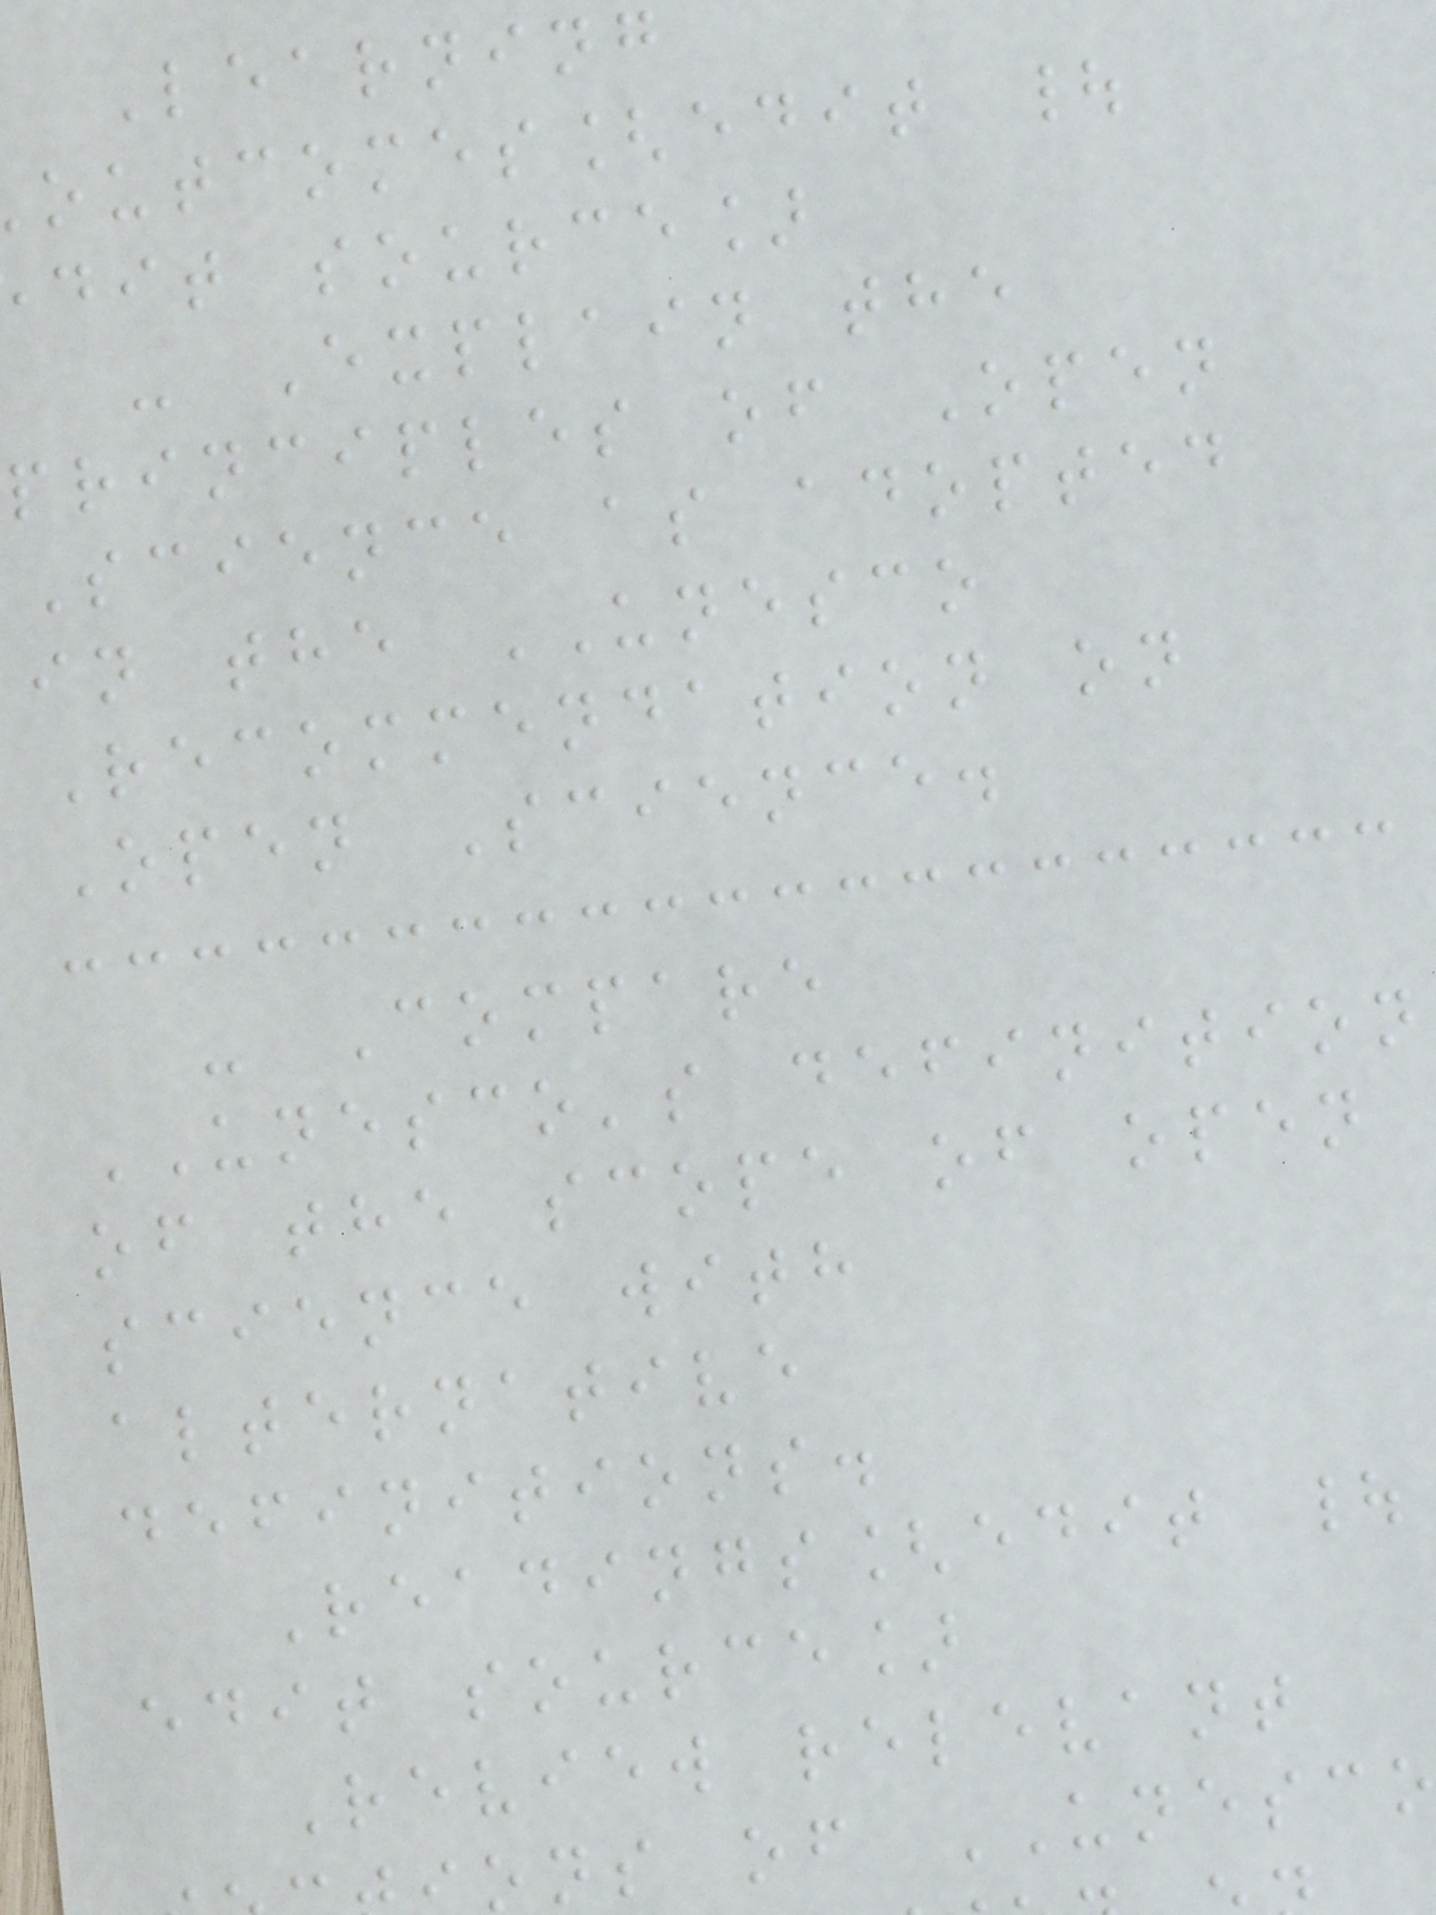Learning
outcomes[edit |
dit source]
- Explain the
principles of Open
Science as adopted
in the UNESCO
Recommendation on
Open Science.
- Compare
UNESCO's definition
of the scope of open
science with
alternative
definitions.
Readings[edit |
edit source]
Review relevant
ons of UNESCO
